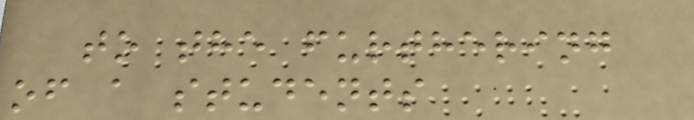to the furthering
of a students
